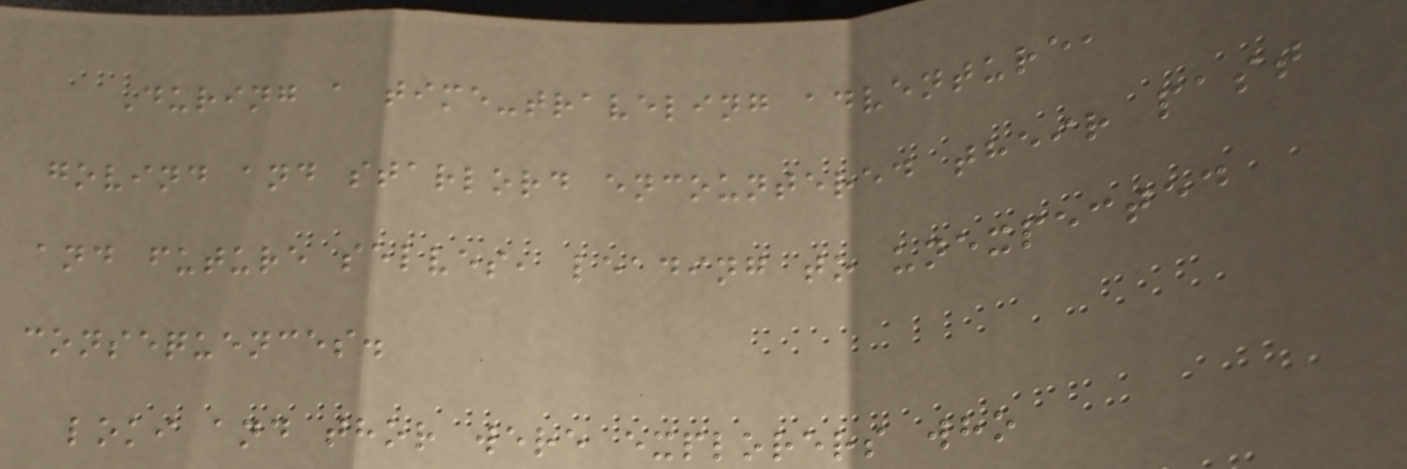During a time-traveling adventure,
govind and starlord encountered their past
and future selves, leading to unexpected
consequences.
loki and thor were explorers who
